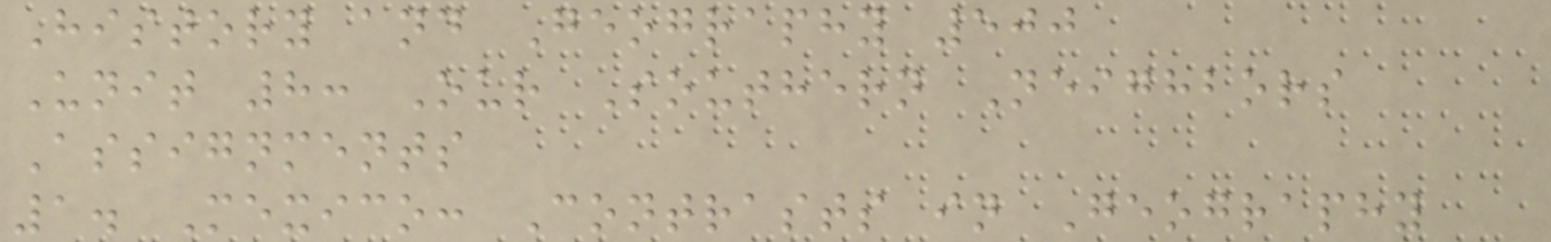History and Geography 500
Unit 8: Our Southern Neighbors
Assignments
1. Mexico: Contrasts in Geography
